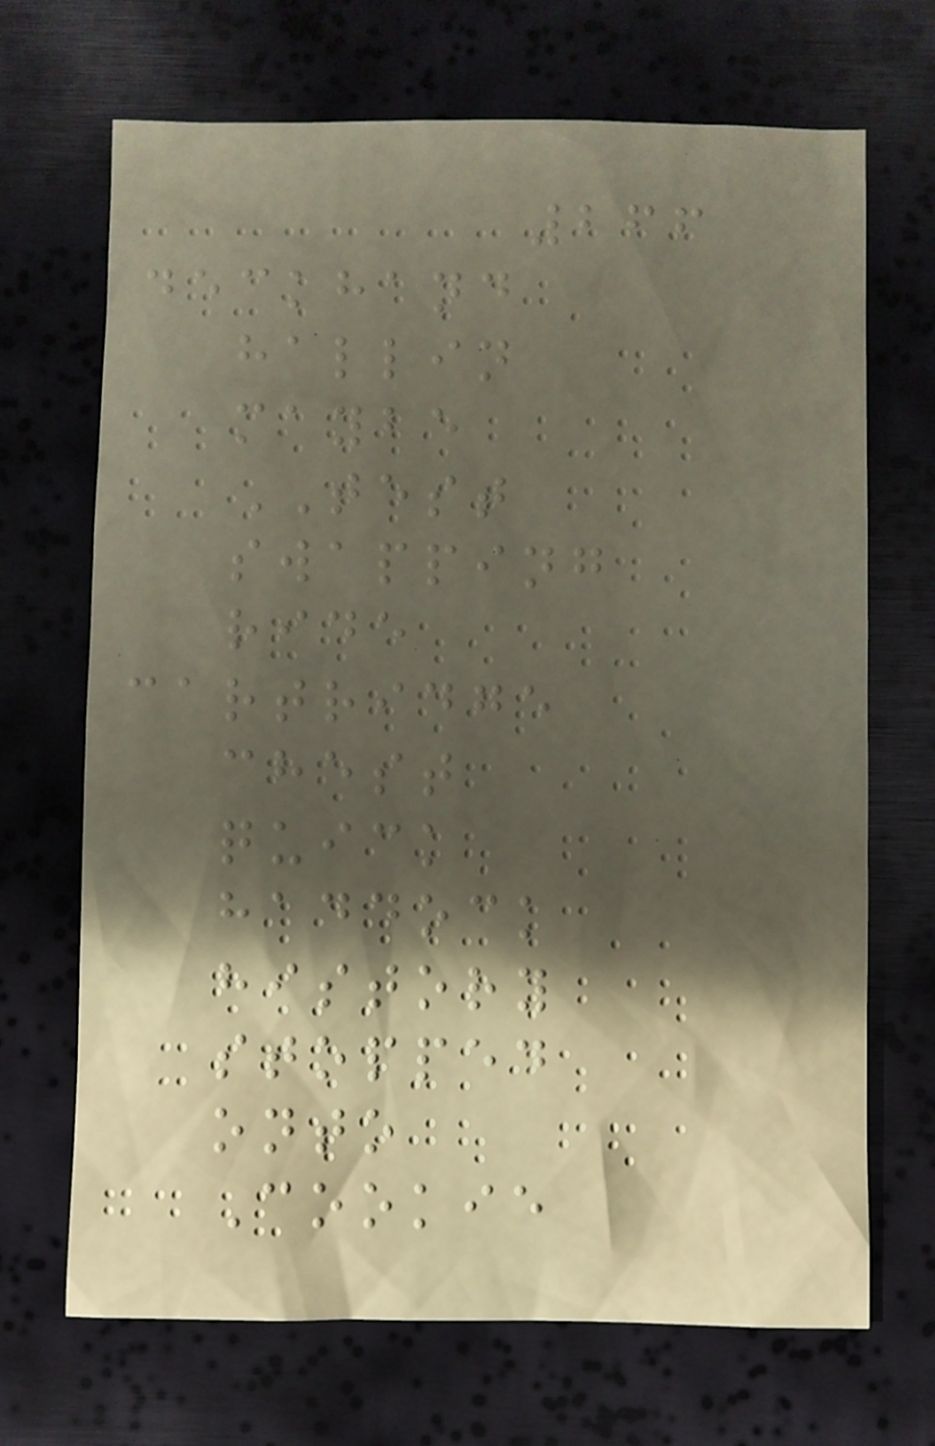266
deckhand
hallin
maybe
TEST
swapping
ride
cartridge
chest
quick
haddock
history
stopped
onto
Cookie
